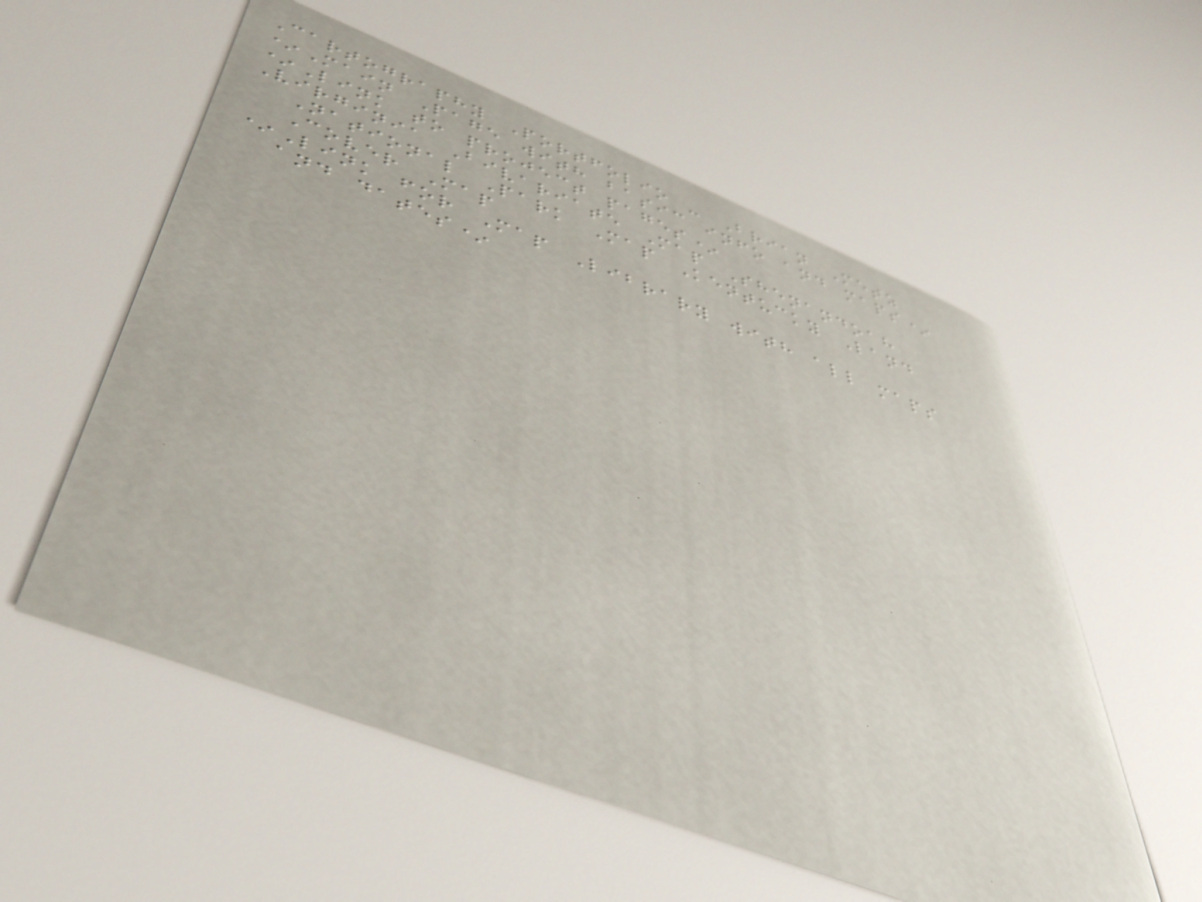Cartography Portfolio - Brian Metz
*Main Page with basic info and maps*
*Link to project pages*
Virginia Bivariate Map Shenandoah
National Park Map Kentucky Land
Cover Map
*Link for Map Library with all maps
and dates*
